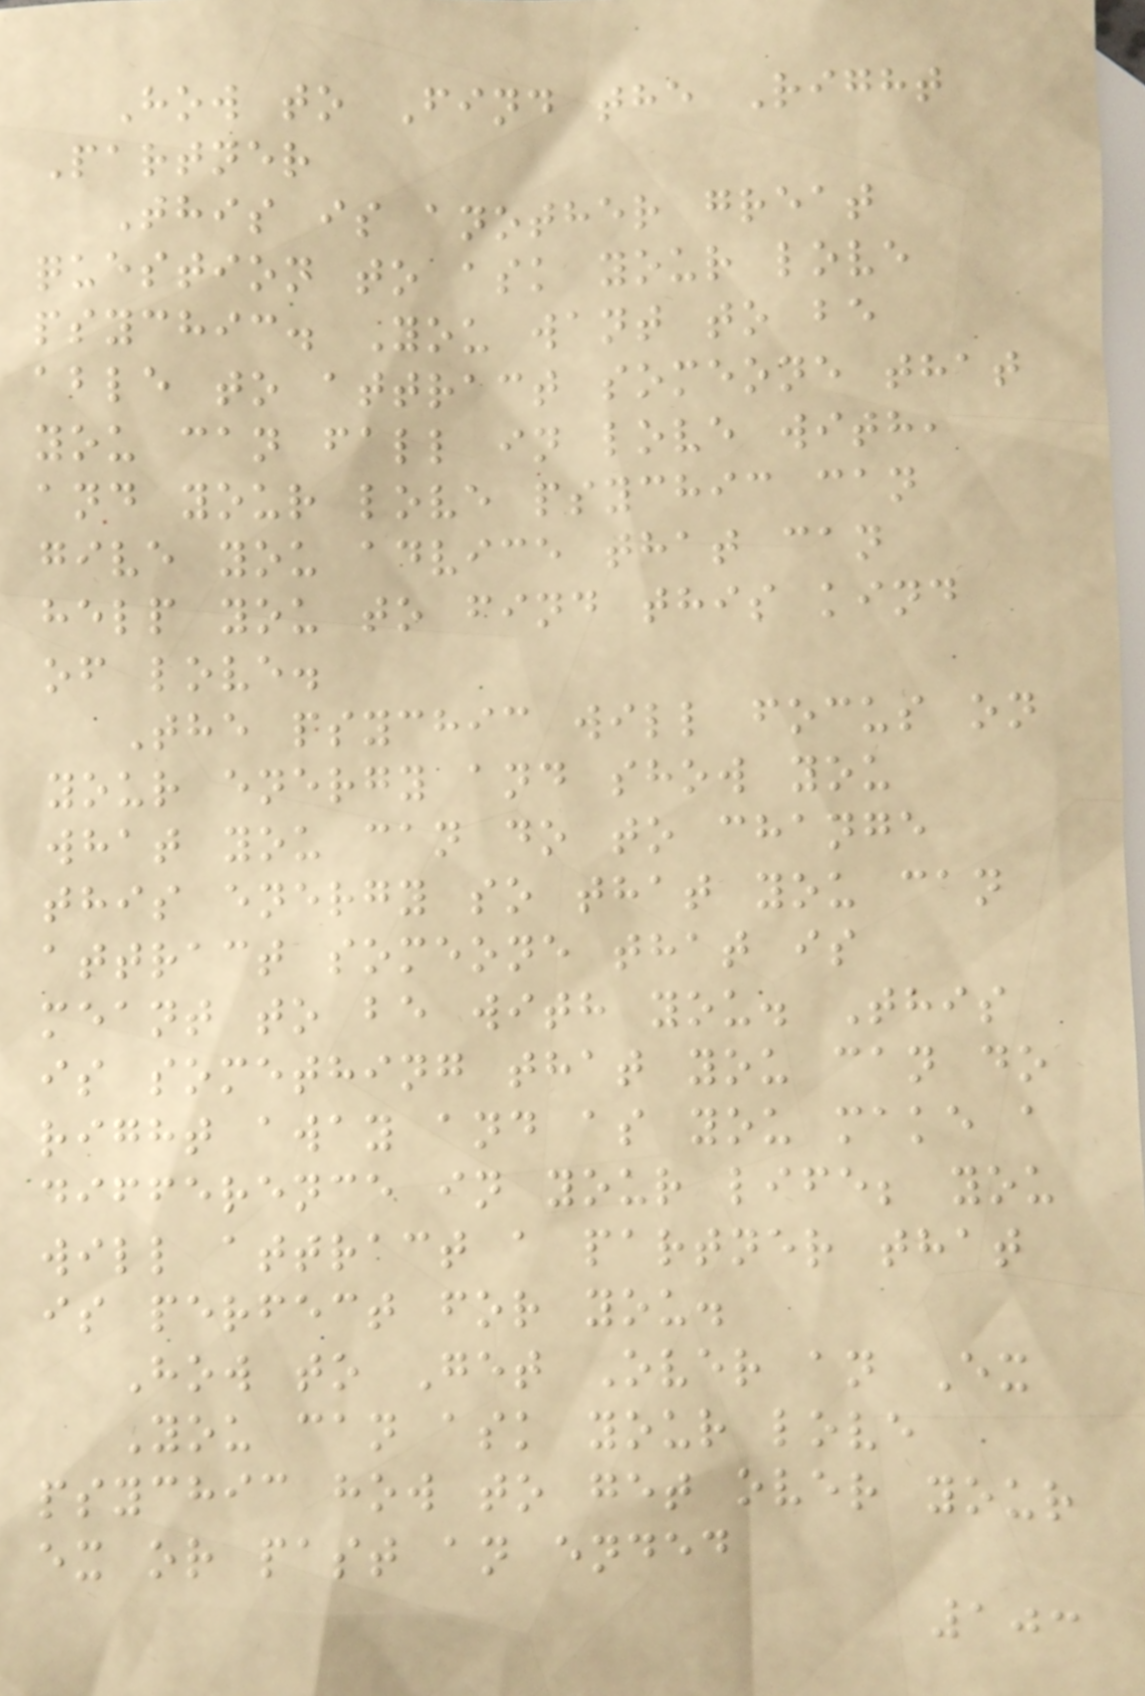How to Find the Right
Partner
This is another great
question to ask your love
psychic. You want to be
able to attract someone that
you can fall in love with,
and your love psychic can
give you advice that can
help you to find this kind
of love.
The psychic will focus on
your energy and show you
what you can do to change
this energy so that you can
attract someone that is
meant to be with you. This
is something that you can do
right away and as you make a
difference in your life; you
will attract a partner that
is perfect for you.
How to Get Over an Ex
You can ask your love
psychic how to get over your
ex or past an ended
103
